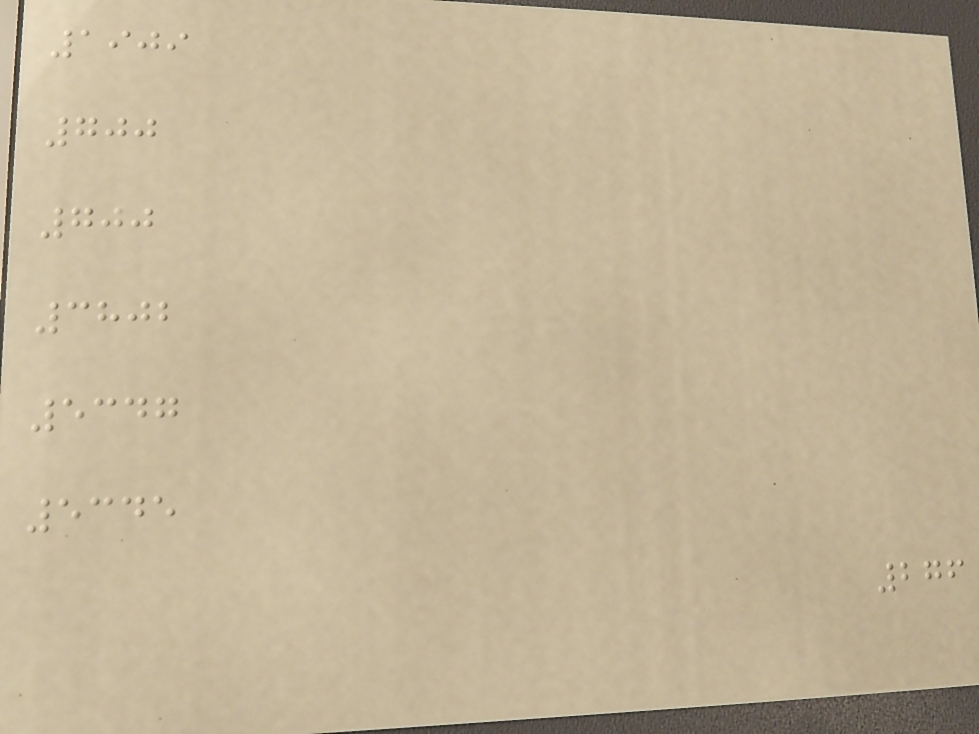1909
700
700
3802
5347
5345
276
